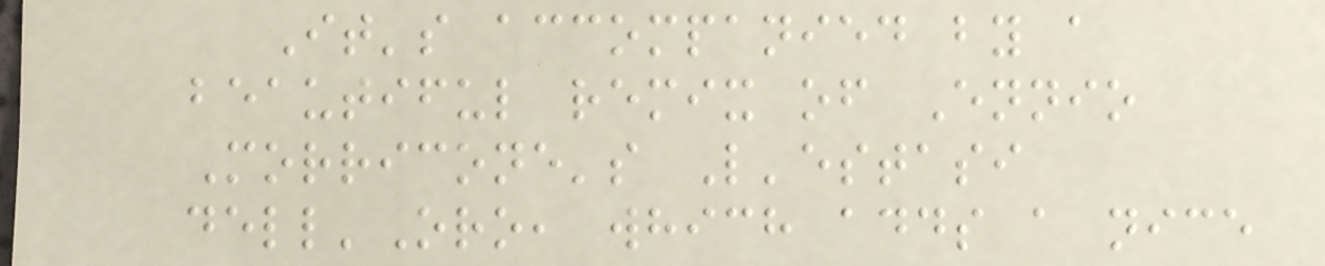It's accompanied by a
beautiful remix of Ennio
Morricone's L'estasi
dell'Oro, which adds a nice
